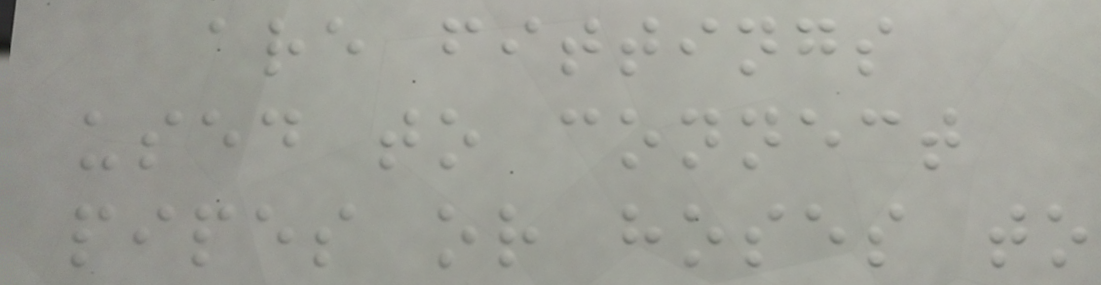are fittings
used to connect
pipes or hoses to
